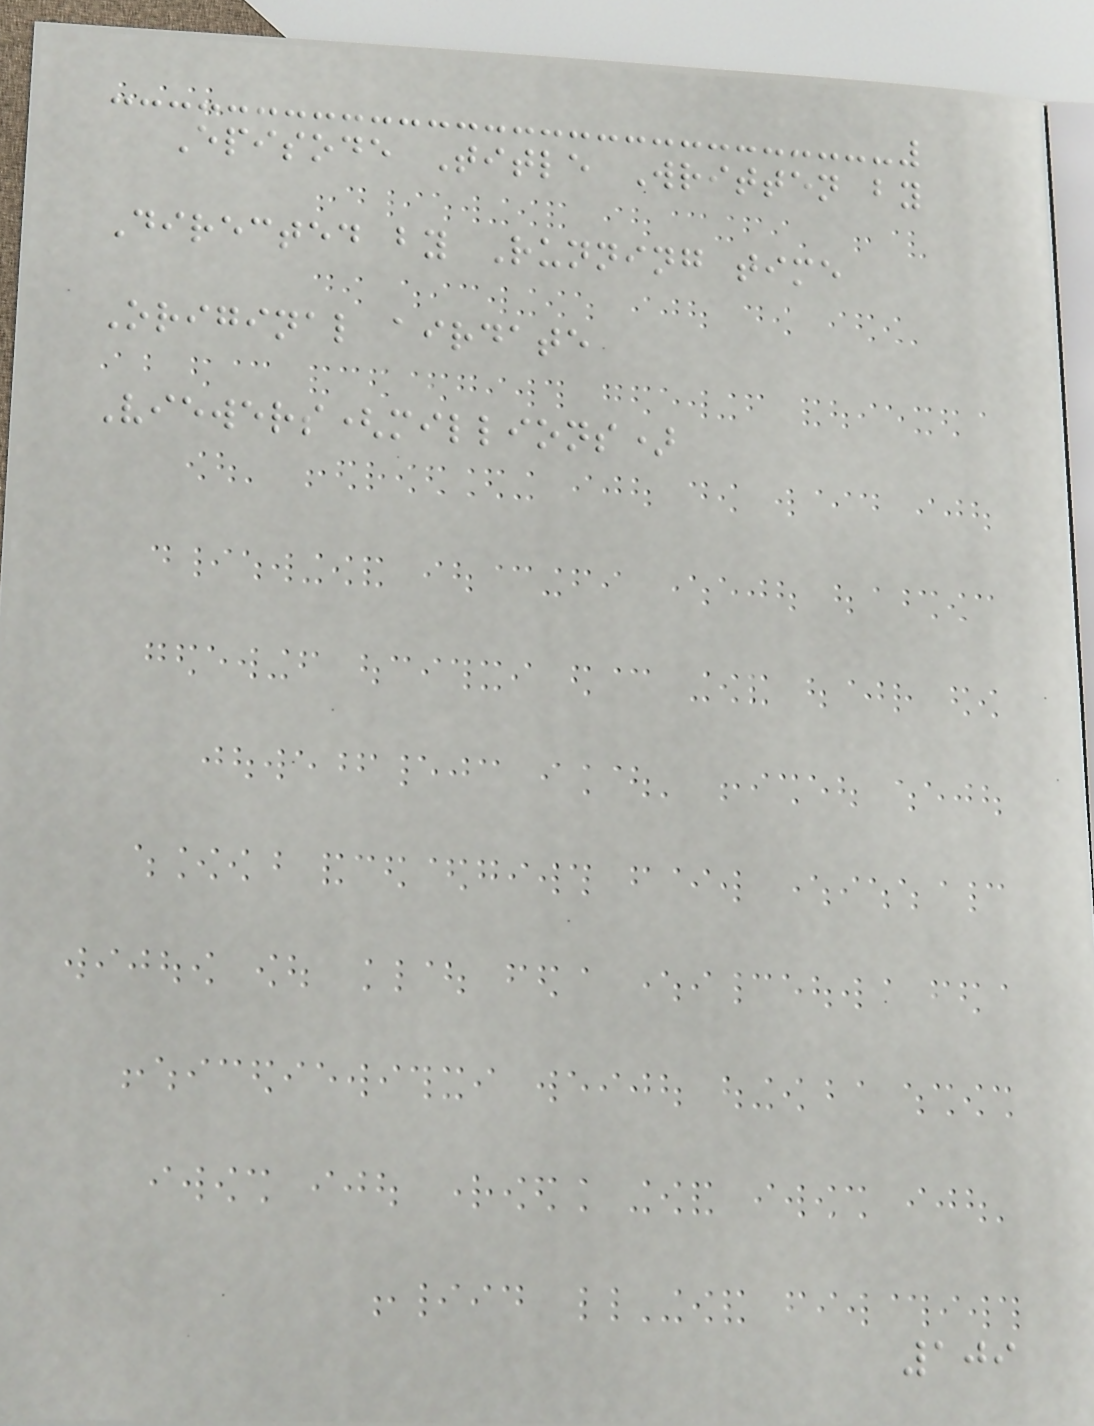Episode Title Written by
Directed by Running time
Original airdate
Viewers(millions)
109
